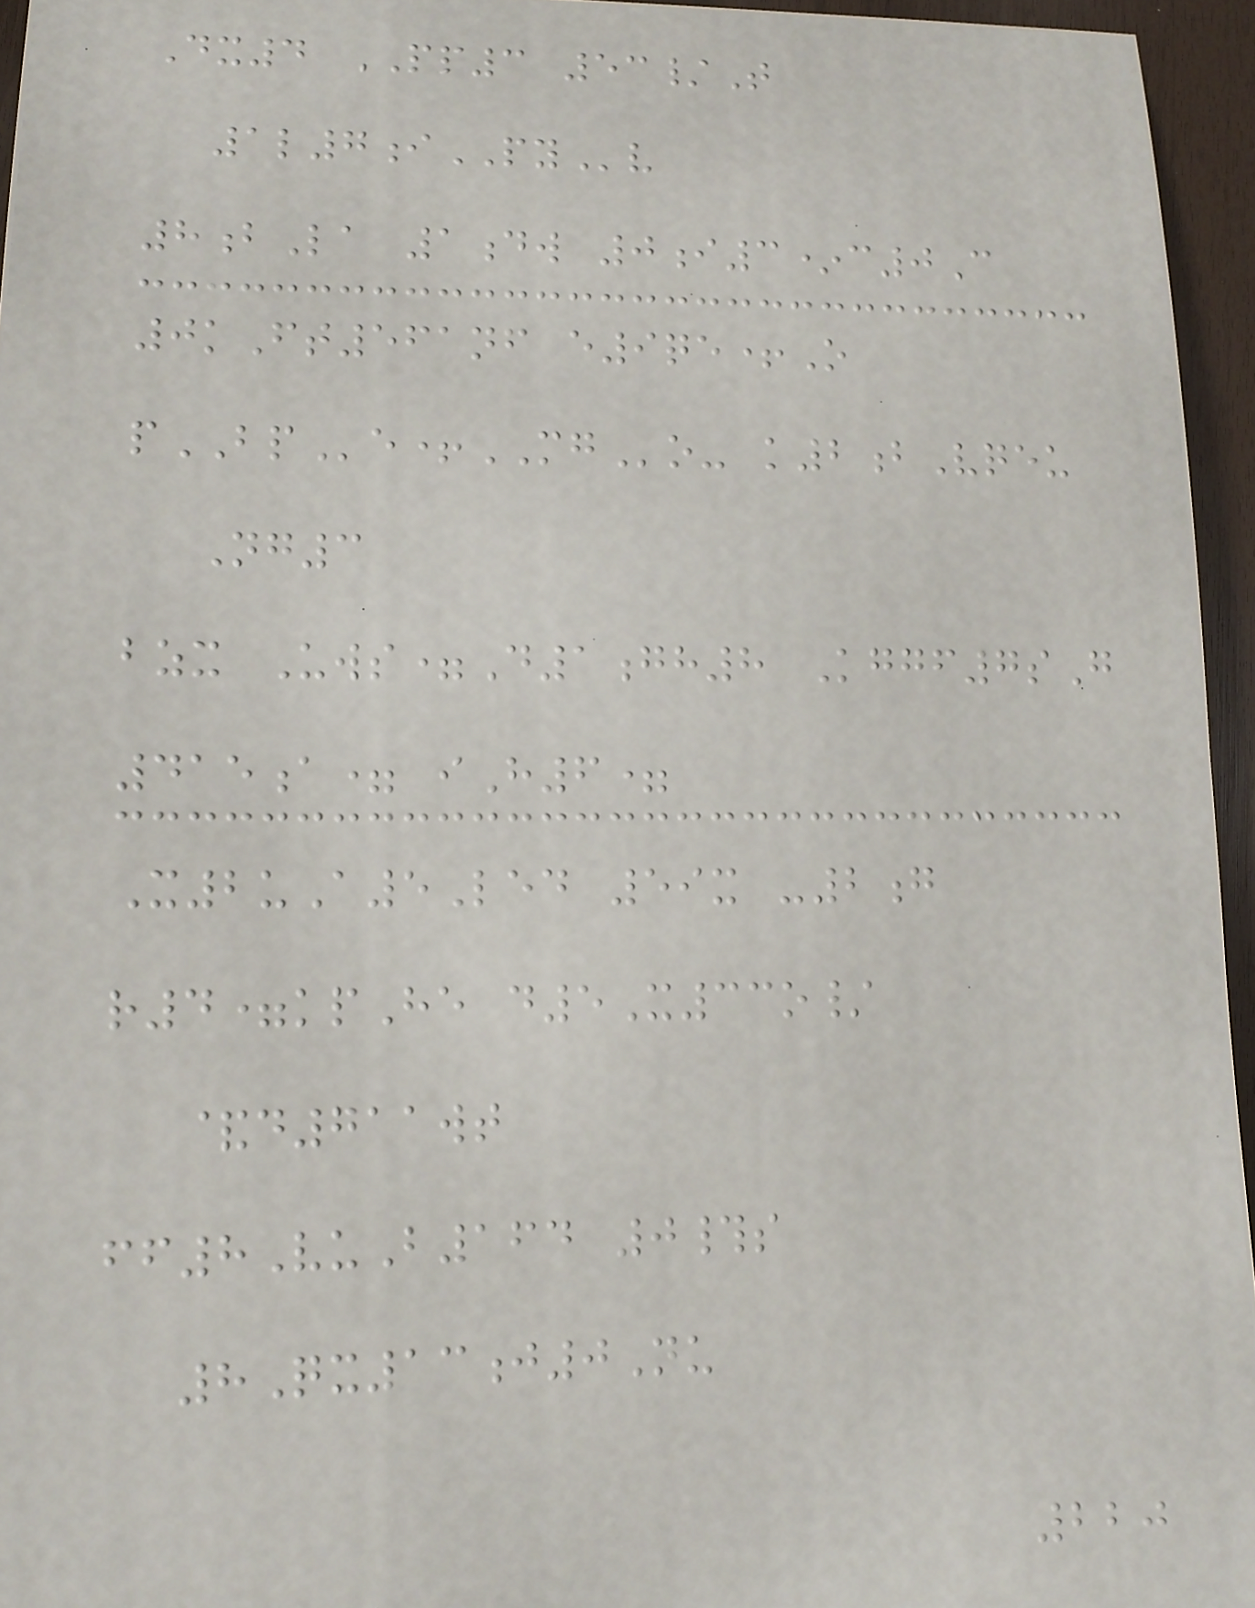Dx4 PP3 53/T
1l7iPYv
8bLa 1dw 0i3*c0C
0kFt561nf e9qe+O
pBPe+MGo- k2bVqeu
Ng3
bzx Uws=D1gh8 Kggf7sG
415a= iH6=
X2uA5Led 59x -2g
r4=kpHe d5X33o/
&d711wt
ff8VuB164 0#s
8Qx13j0Nu
220
